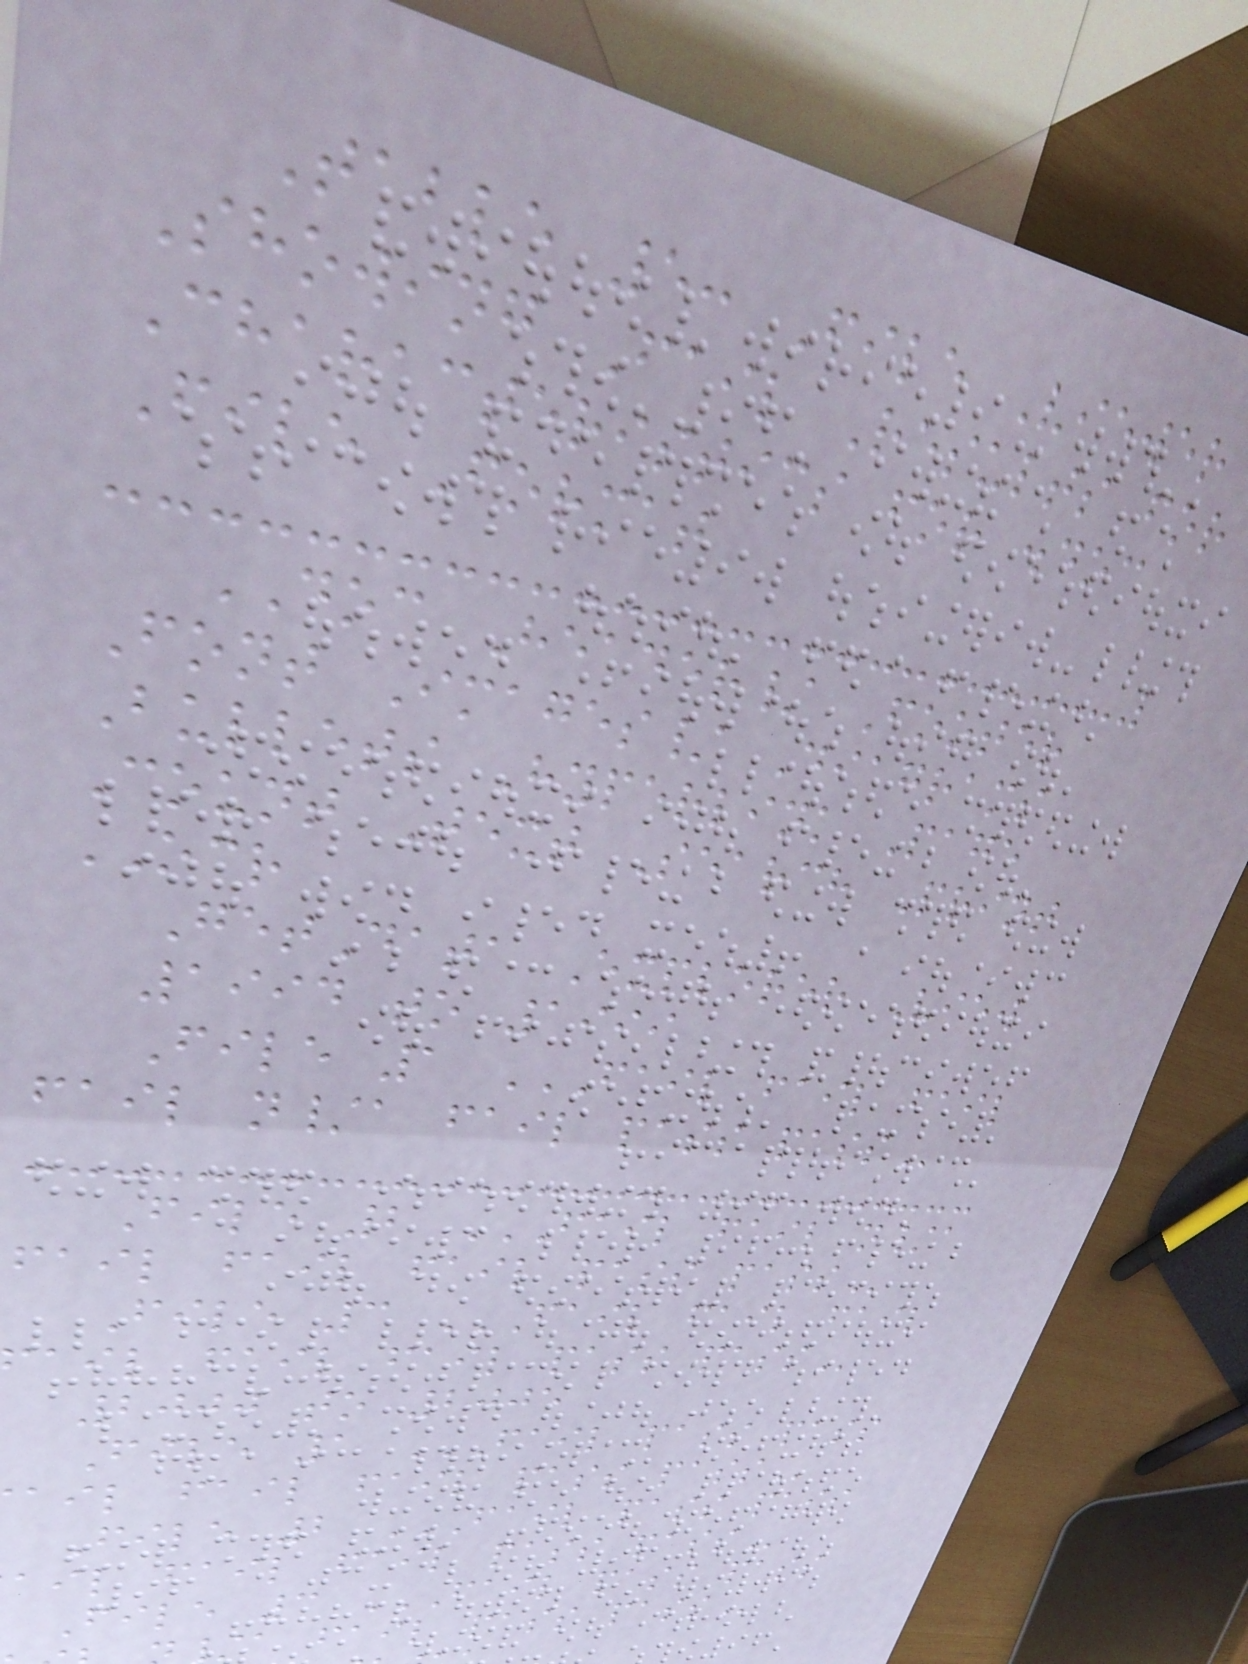Table 5: File Viewer
Showing Fail Results for
Characteristics for .doc
File Format
DOC Header/ Footer
Font Images/ Diagrams
Bullets Hyperlink Page
Count Text Search Print
OCR
GetData Explorer View
1994 to 1999
File 1 FAIL FAIL FAIL
fail n/a fail pass
File 2 FAIL FAIL N/A
fail fail fail pass
File 3 FAIL FAIL FAIL
ail fail fail pass
2000 to 2005
File 1 FAIL PASS PASS
ail fail fail pass
File 2 FAIL PASS PASS
ail fail fail pass
File 3 FAIL PASS PASS
a fail pass
